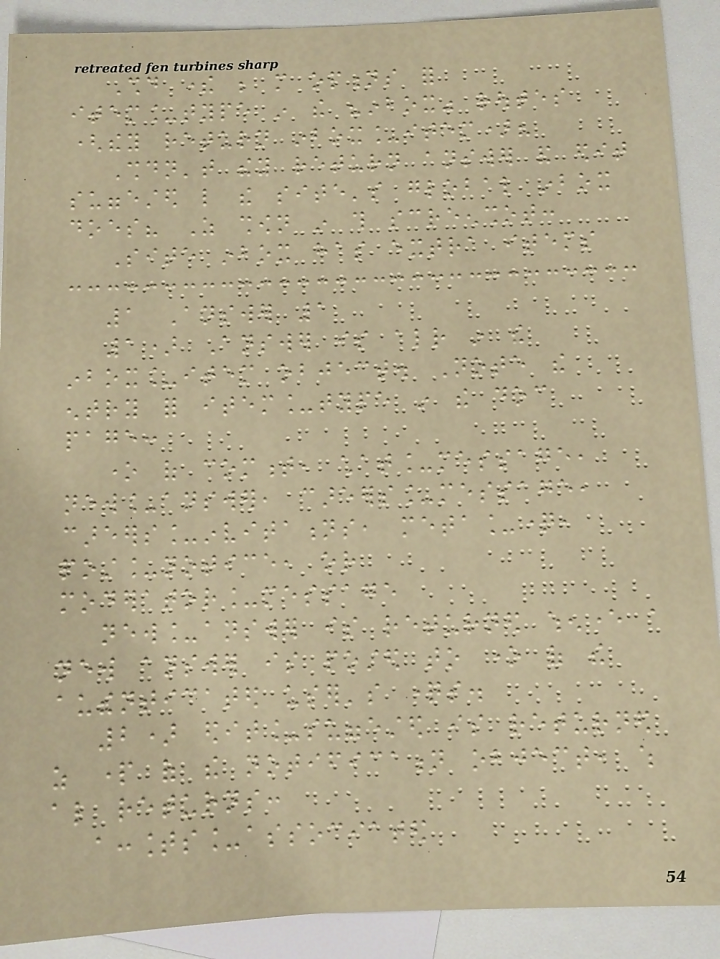Should there be more options for
item_type in the "inbox" routes
(they return inbox_item)?
Shouldn't they return answer and edit
suggested like the site's global inbox
does? As shown in this screenshot:
Site inbox has extra items
1 Answer 1
1) Answer is already in the
inbox_item object. Note the
entry for item_type in the doc
page:
one of comment, chat_message,
new_answer, careers_message,
careers_invitations, meta_question,
post_notice, or
moderator_message
new_answer is returned whenever a
new answer is posted to one of the
authenticated user's questions.
2) edit_suggested is returned
as part of the notification object, which
also returns:
accounts_associated
